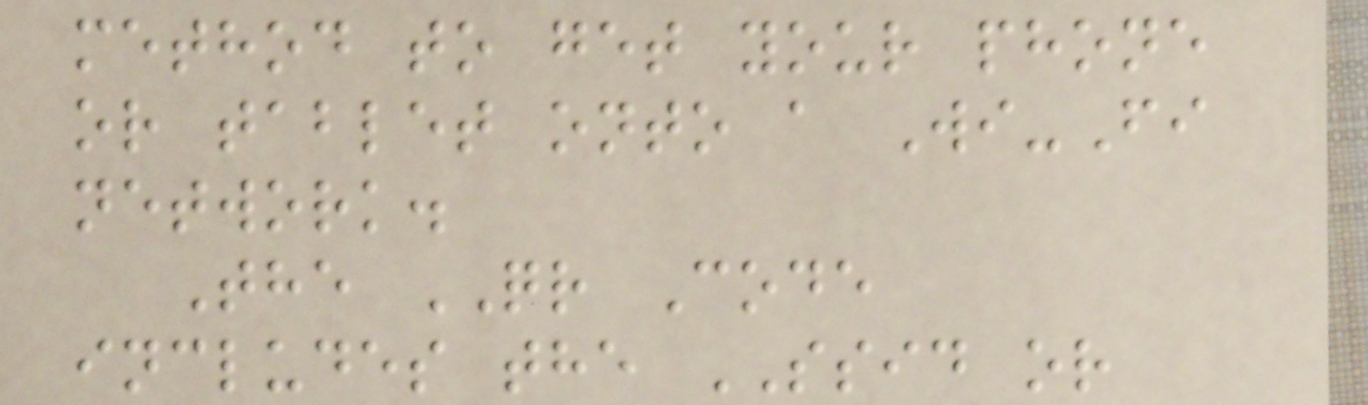method to get your phone
or tablet onto a Wi-Fi
network.
The QR Code
includes the SSID or
